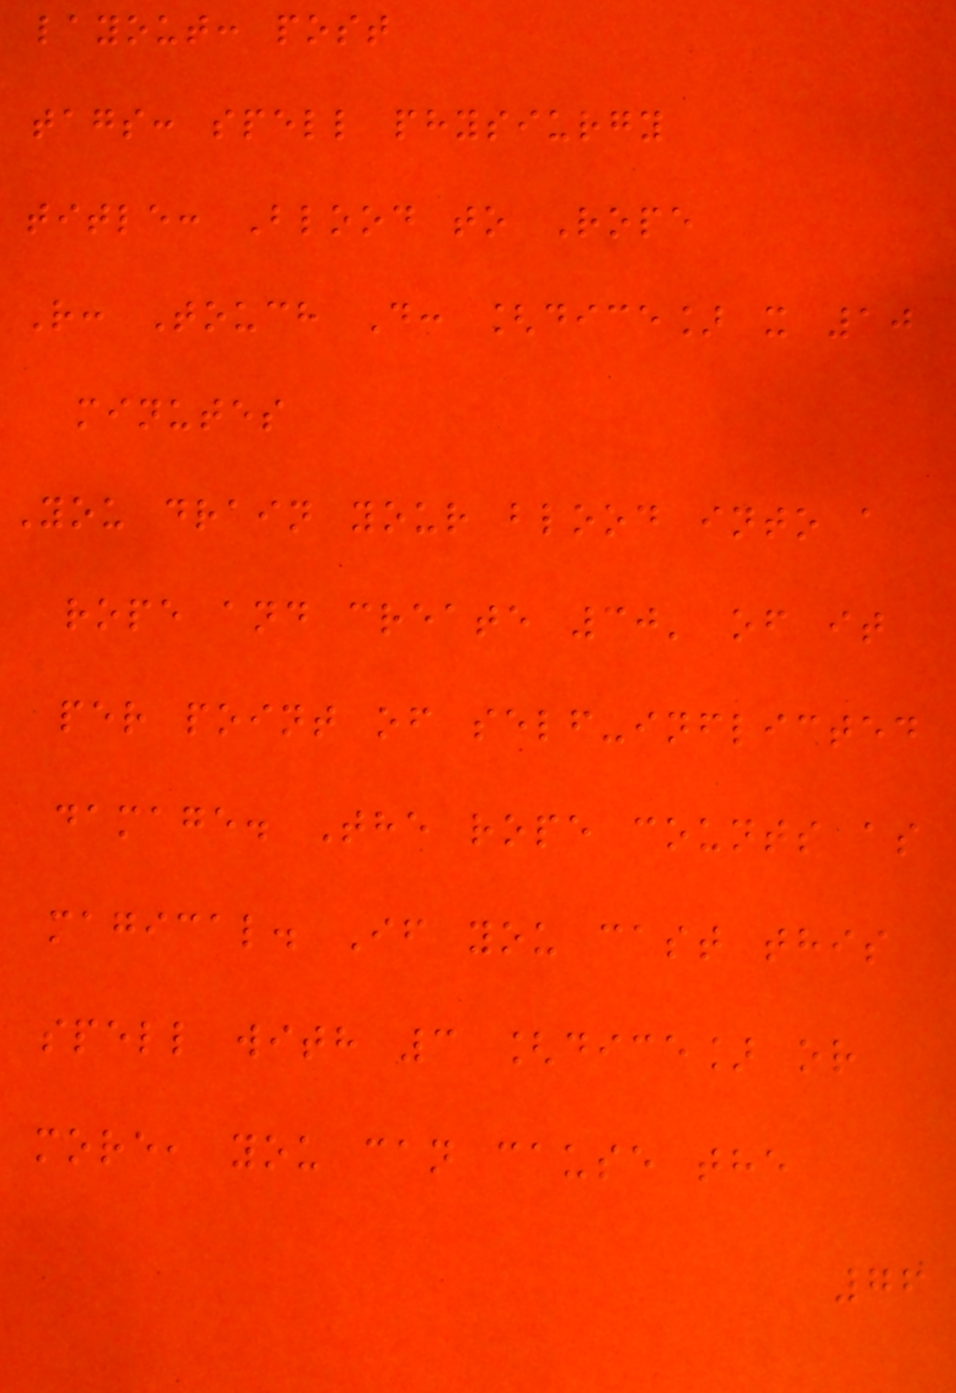layout: post
tags: spell physiurgy
title: Blood to Rope
R: Touch D: [dice] x 10
minutes
You drain your blood into a
rope and create 30' of it
per point of self-inflicted
damage. The rope counts as
magical. If you cast this
spell with 3 [dice] or
more, you can cause the
76
